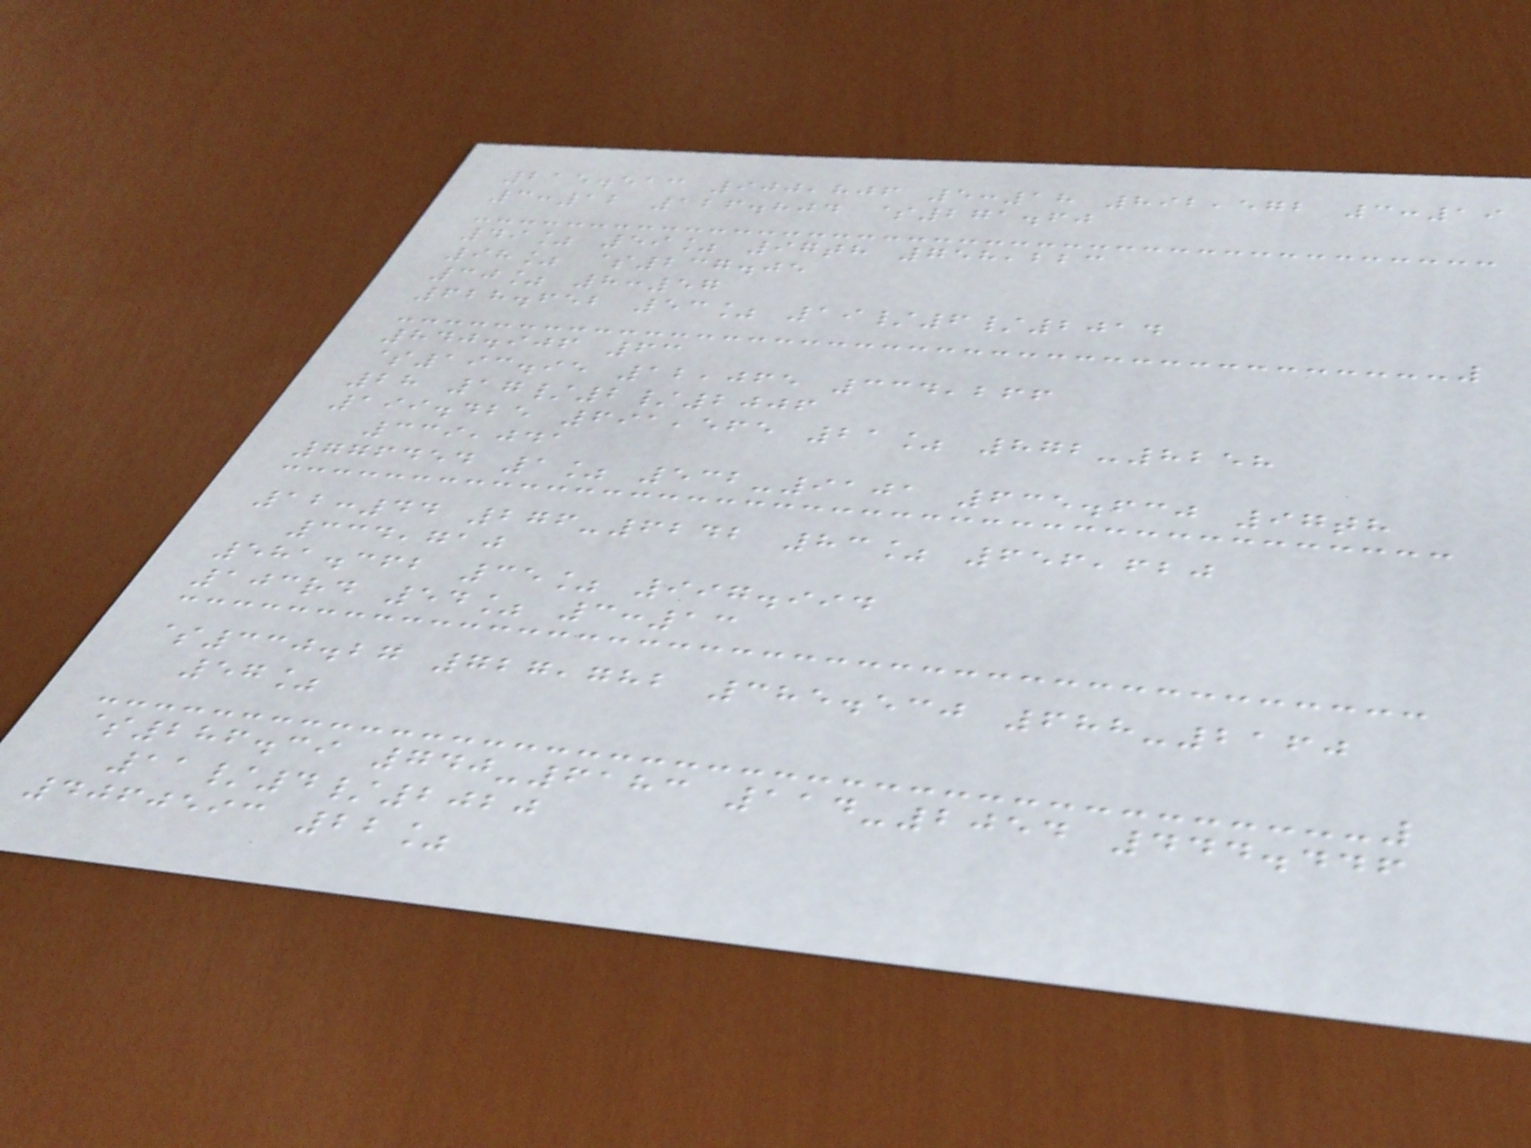215.513 900,806 5:18 892,572 3:19
3:12 126.804 $271.60
49% 59% 97th 758,223
98% $237.05
30% 8:57
628.652 53% 19/6/2014
840.906 63
$193.95 12,065 334,266
28 17/2/2006
199.425 691,565 21% 872-8258
339,041
776454 1% 532-9101 635.630 97th
12:44 276-6242 83% 656,620
334,710
581.362 35% 997.994
103rd 54% 3:13
$330.27 727,782 385.530 688-2160
57%
$286.39 740-6183 114-2054 444.446
11/4/2020
4060593 22%
